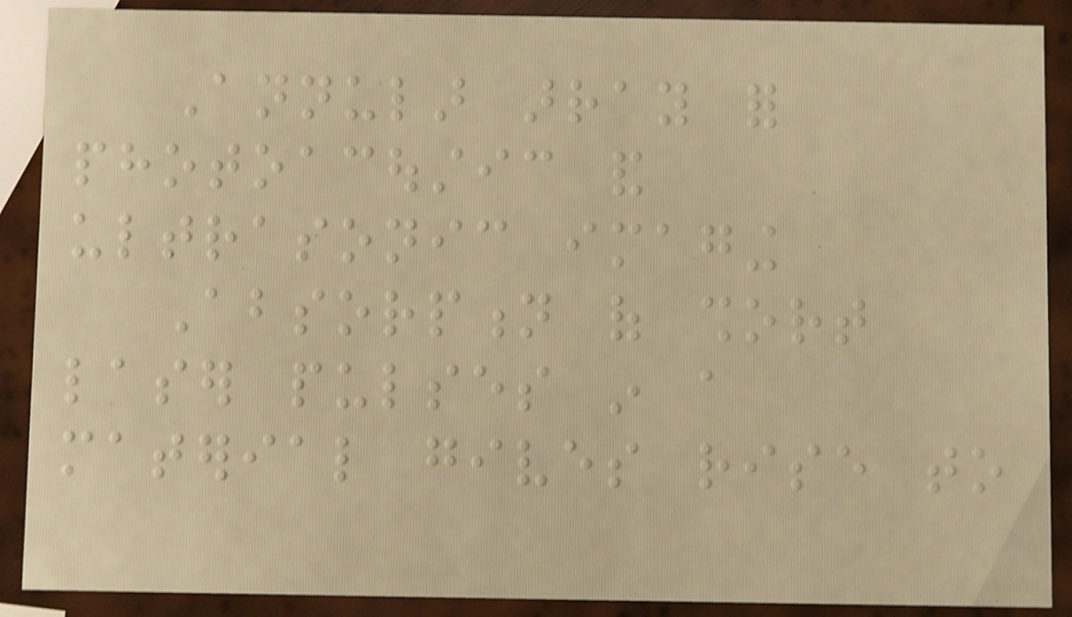Annular array for
photoacoustic and
ultrasonic imaging
Absorption of short
laser pulses in a
material gives rise to
